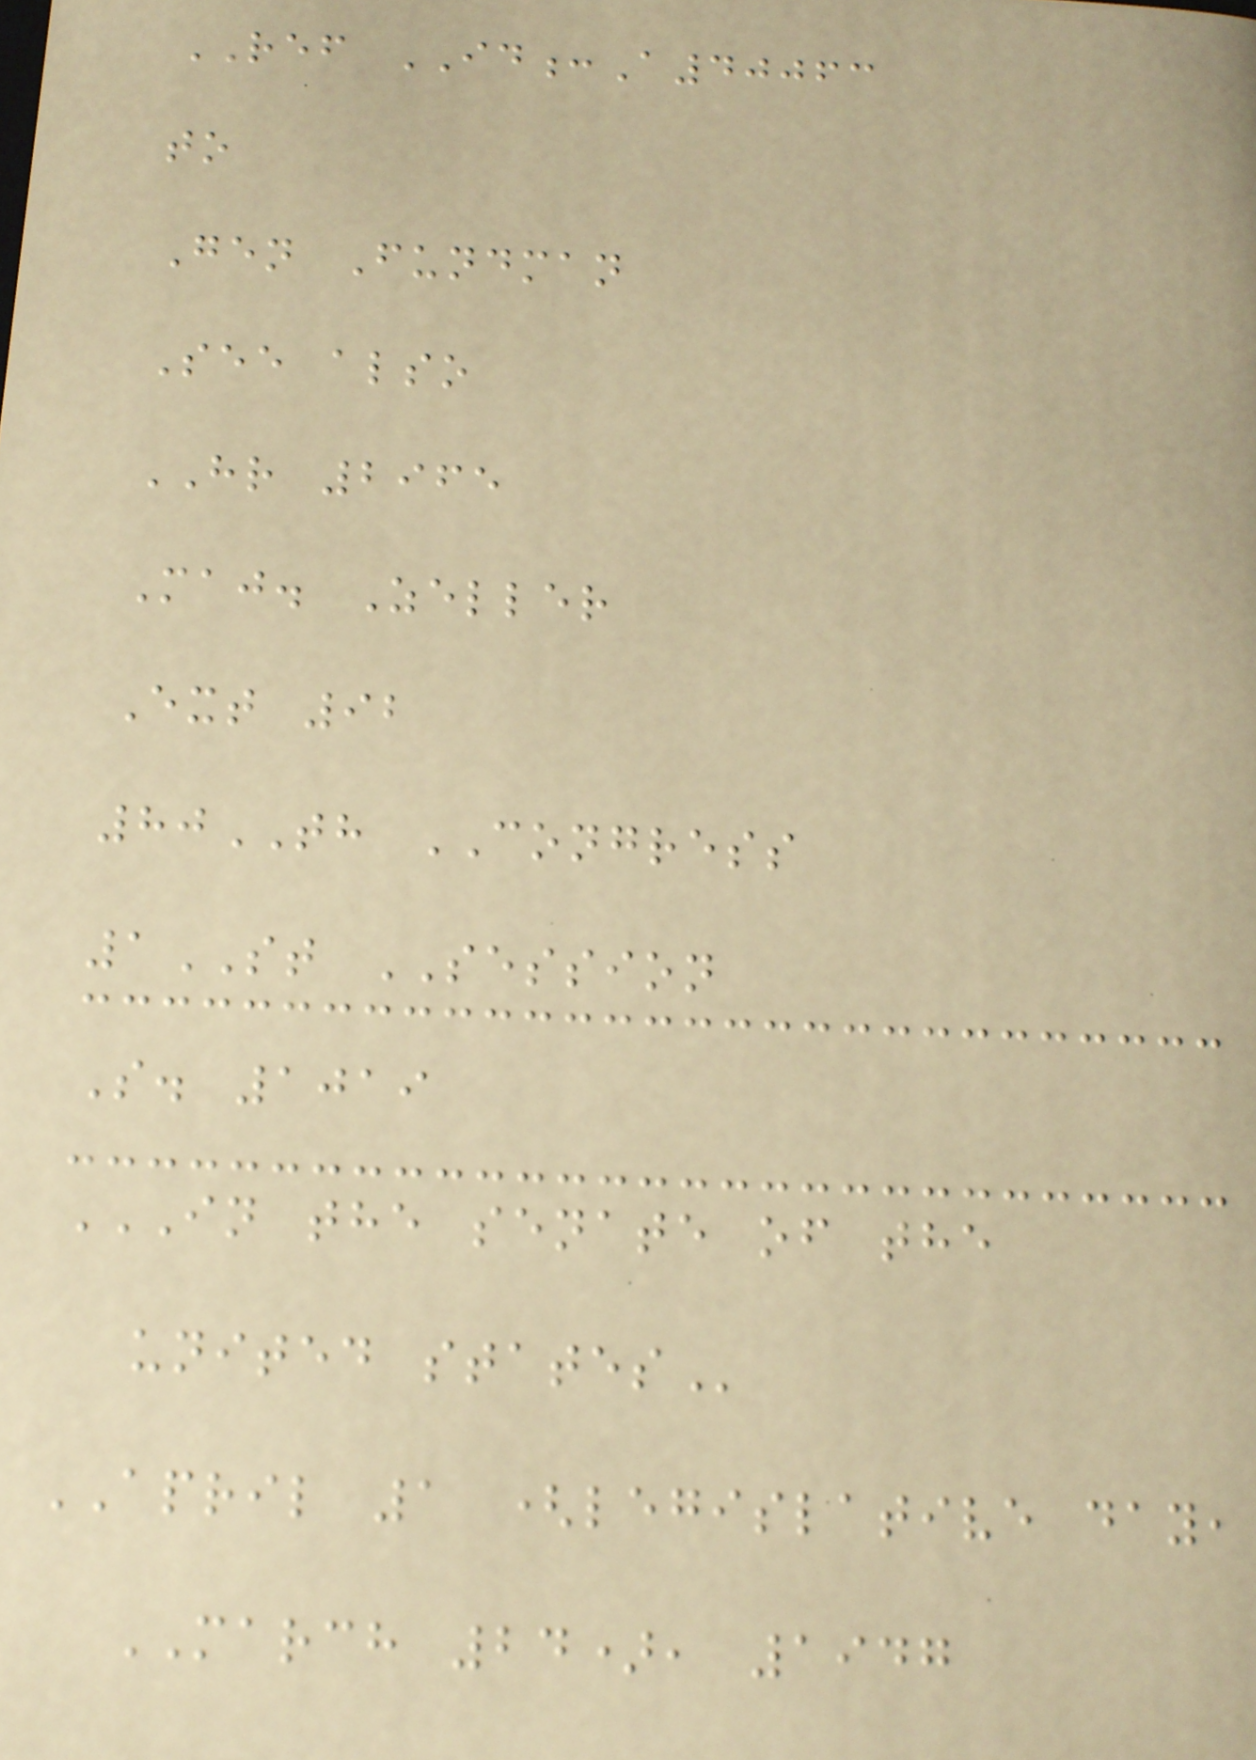REF ID:A40063
to
Gen Fundman
See also
HR 2965
Maj. Zeller
Ext 92
80TH CONGRESS
1ST SESSION
S. 1019
IN THE SENATE OF THE
UNITED STATES
APRIL 1 (legislative day,
MARCH 24), 1947
